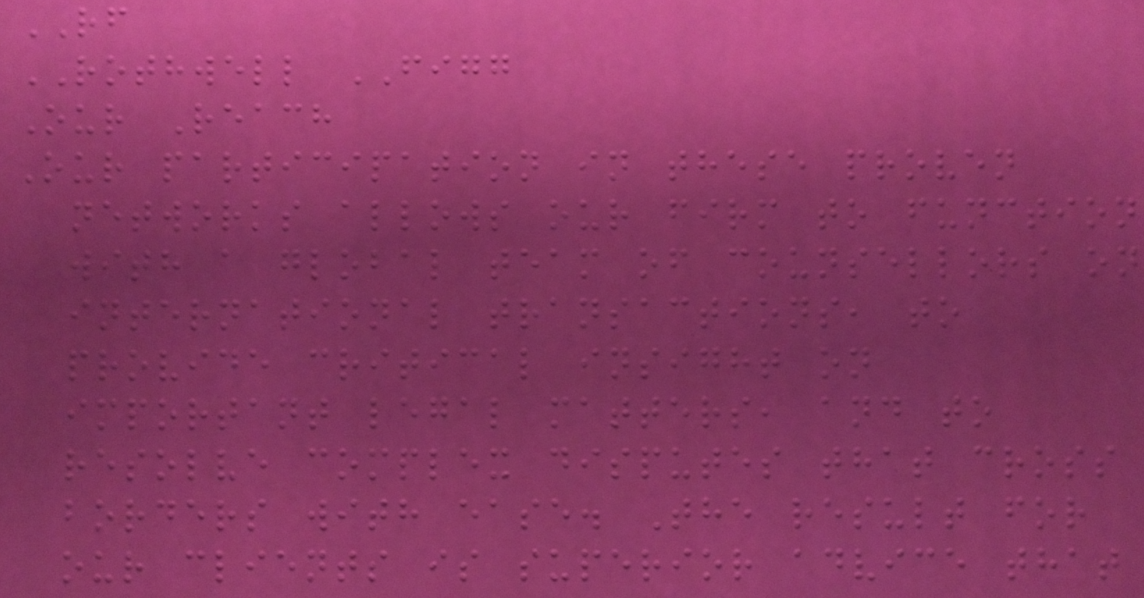RF
ROTHWELL FIGG
Our Reach
Our participation in these proven
networks allows our firm to function
with a global team of counsellors on
international transactions, to
provide critical insight on
important legal matters, and to
resolve complex disputes that cross
borders with ease. The result for
our clients is superior advice that
